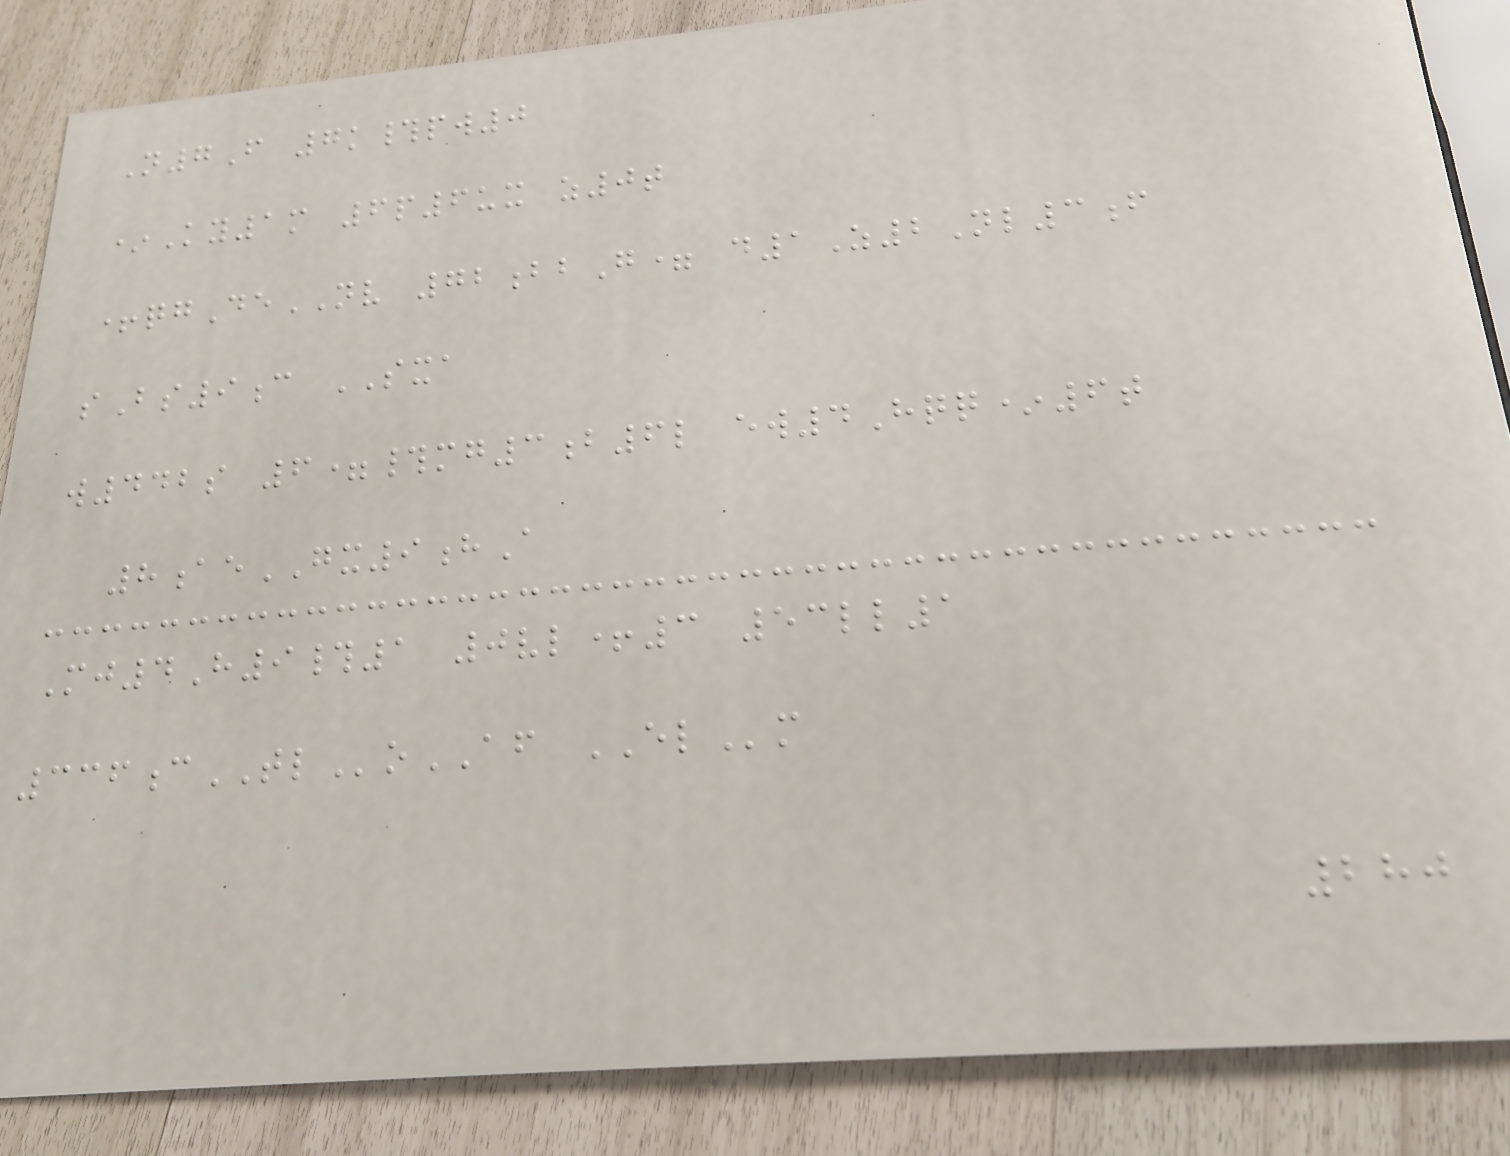N7F 7k#pw0
*Ky1m 6p6ux z0t
+qgDeNV 72bbG= d1Z2Nl3f
sBs9c SXA
w442s 6=#mg3b6l ew4Hqq*6t
8aeGX9hA
Mj4H9#1 0vl+3 53ll1
336cTLoAF ELm
280
